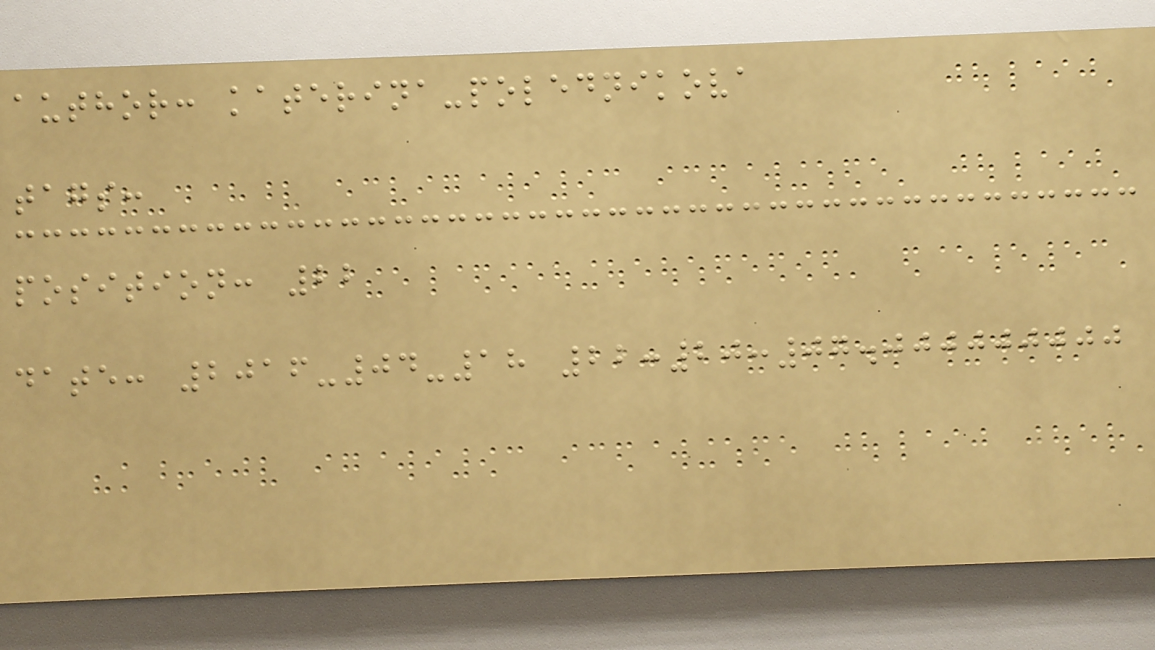author: katerina-polednikova
tags:
position: 22
date: 2016-04-18 22:20:07.000000000
